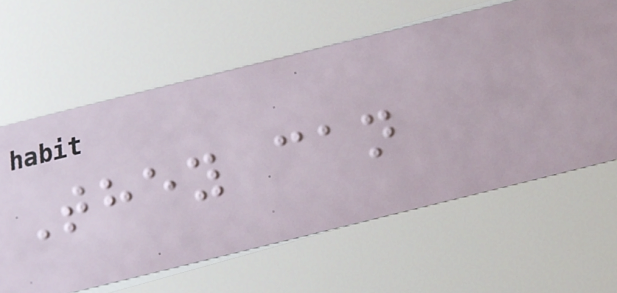They can
